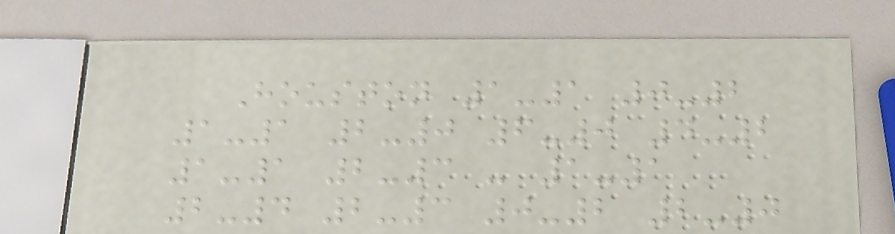Houston 1-1 0-2
1-1 2-0 6-0 4-2
1-1 2-3 - 1-1
2-4 2-3 0-2 2-0
